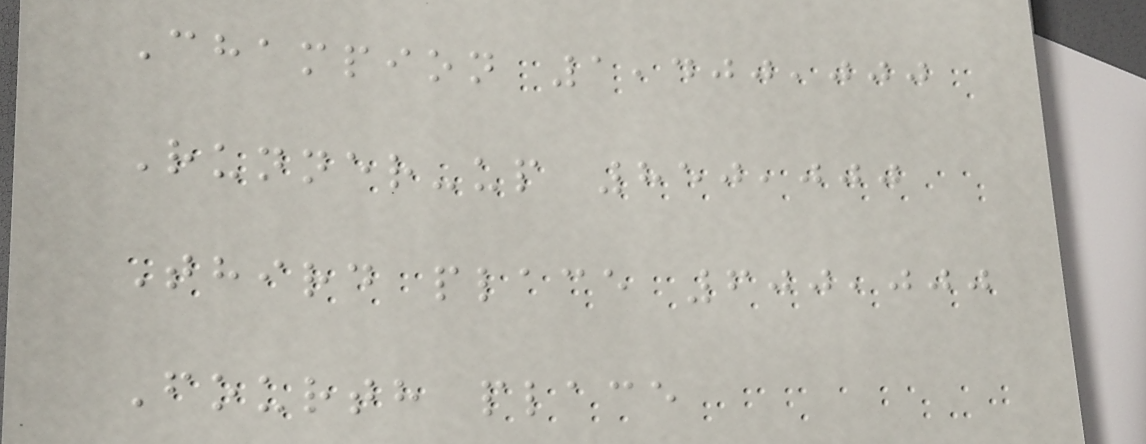Champion 1,400,000
Runner-up 850,000
Third place 600,000
Fourth place
